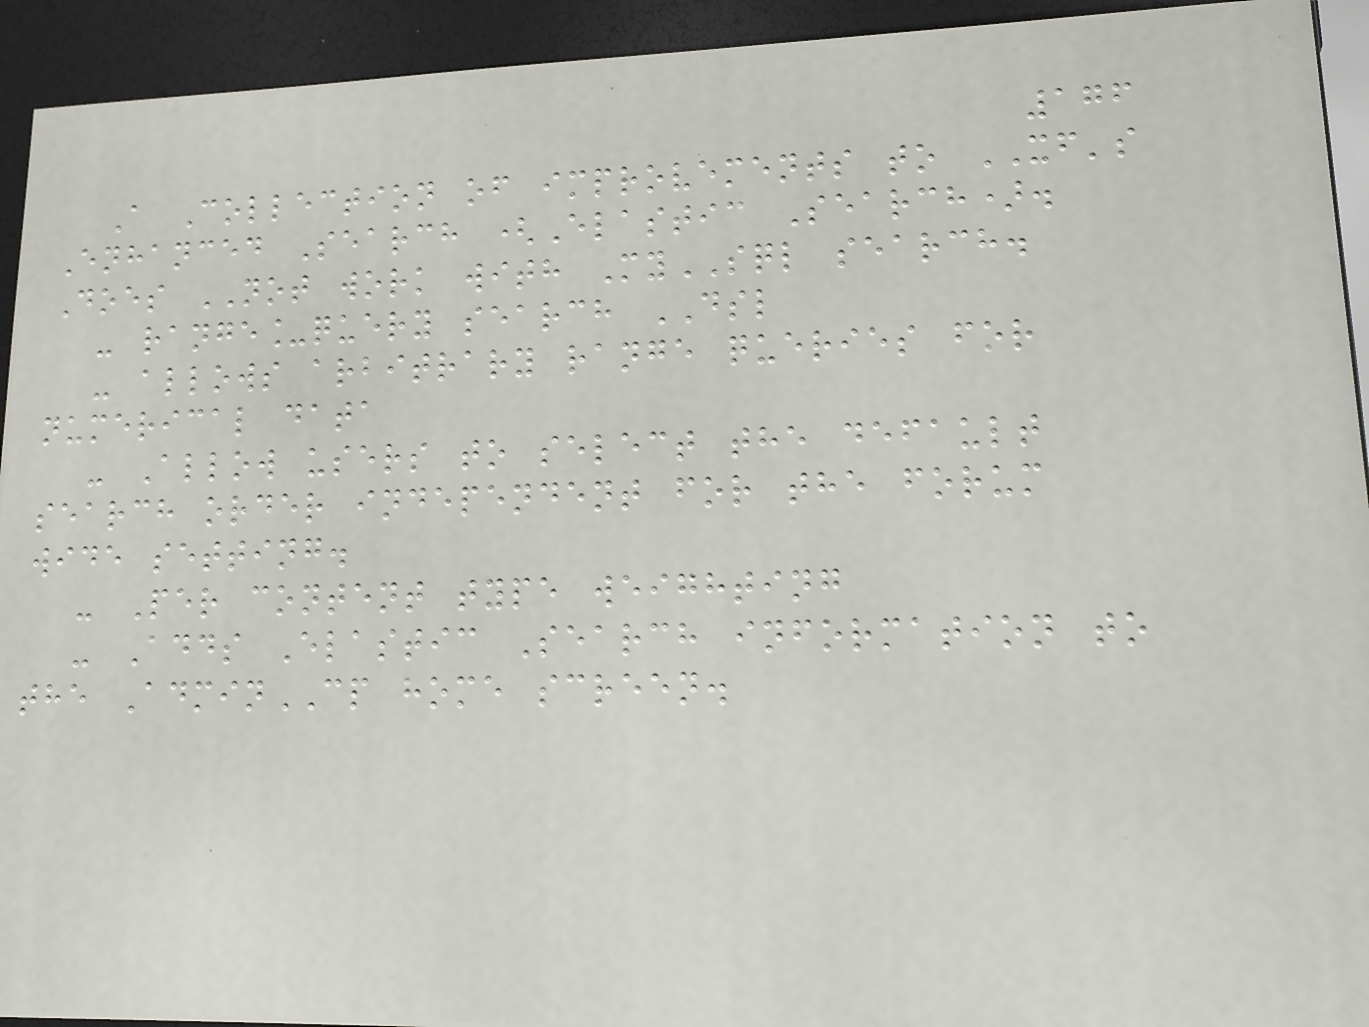176
A Collection of improvements to XF's
Enhanced Search (Elastic Search).
Does NOT work with MySQL search.
- range_query search DSL
- allows arbitrary range queries for
numerical data
- Allow users to select the default
search order independent for the forum
wide setting.
- Per content type weighting
- Adds Elastic Search information to
the AdminCP home screen.
